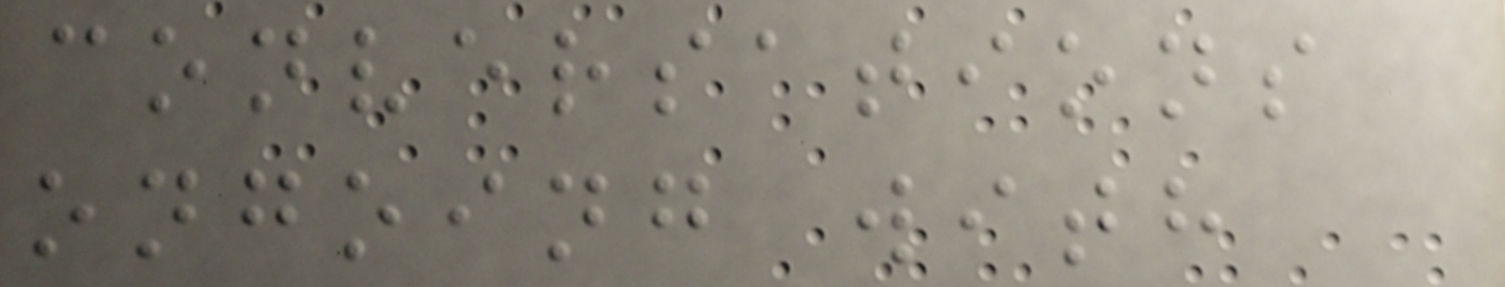conversations
ongoing with
